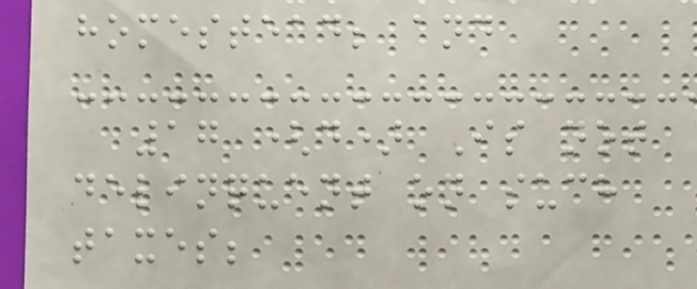homestead; and
17 (d) Is not
delinquent on such
taxes;
